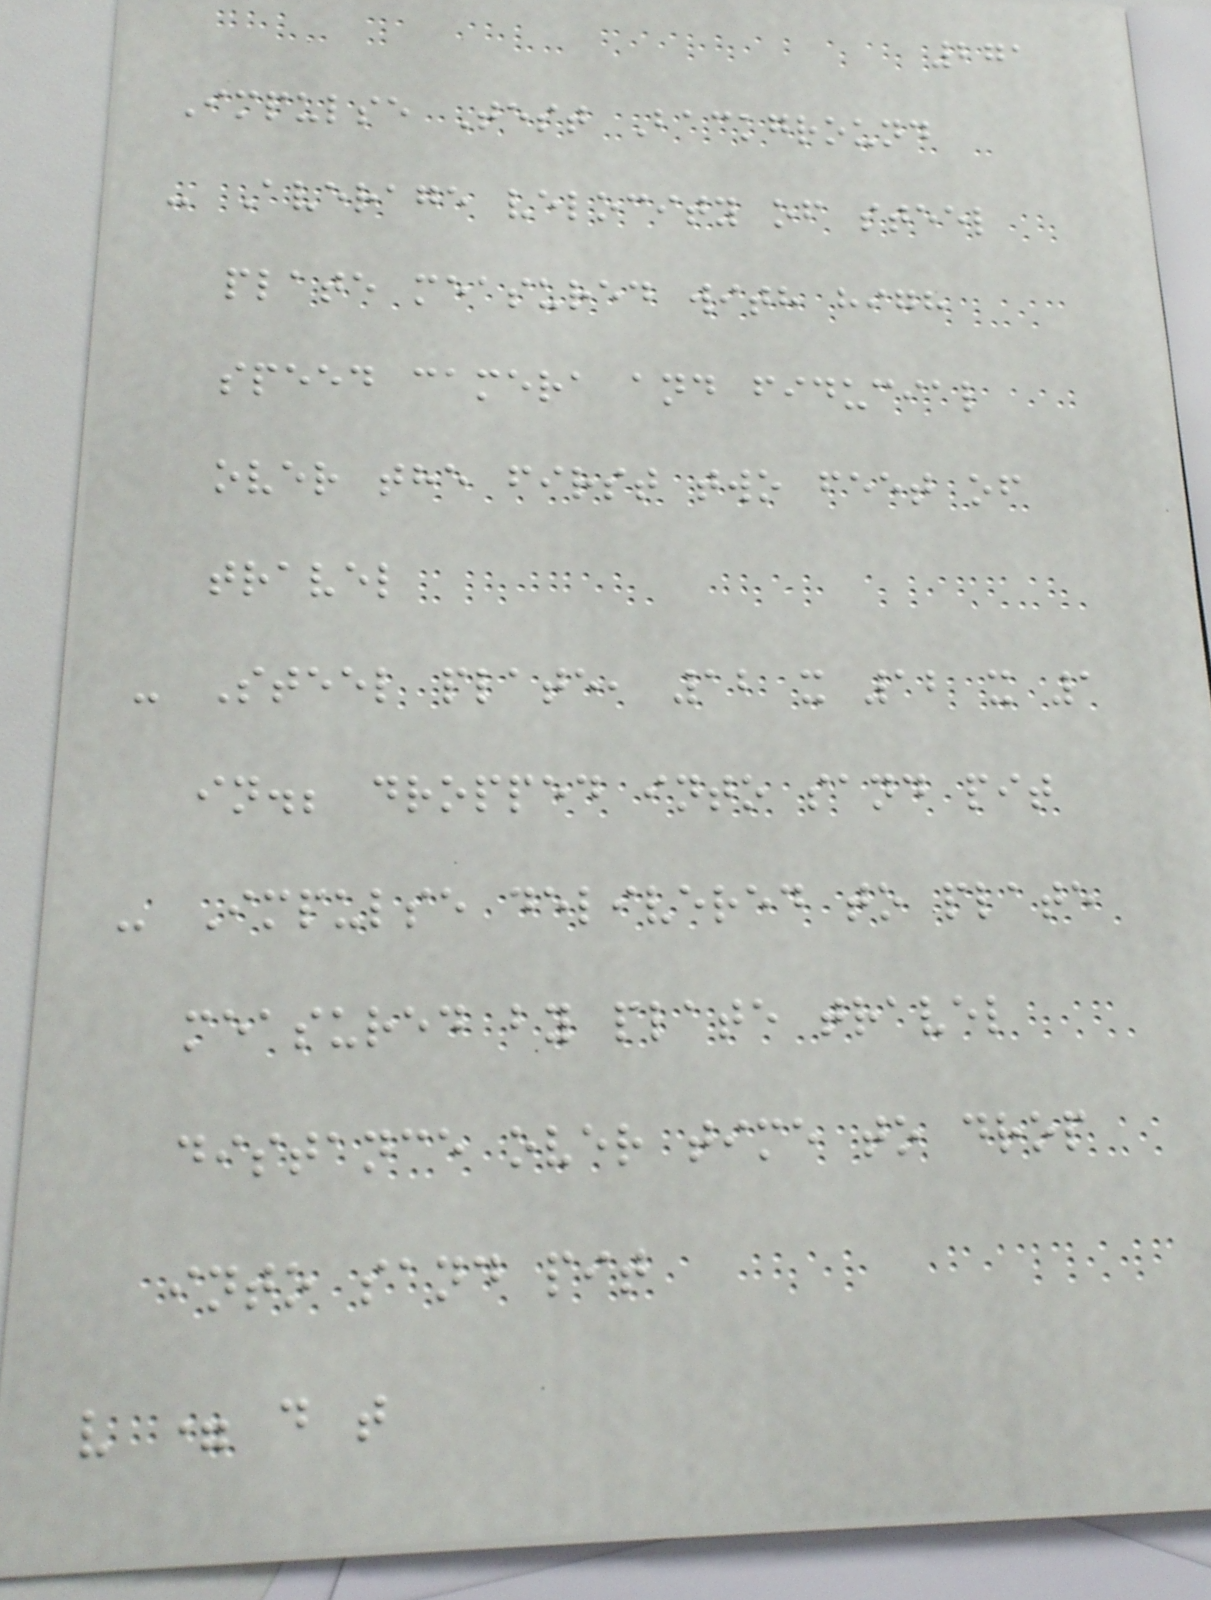271
Impulse Test Background
- Average velocity of steel
plate measured with high
speed camera and fiducial
over the first two feet of
travel
- Steel plate, 12 x 12 x 1
in.; dropped into sand pit
- Impulse delivered to plate
measured by plate travel
distance over time to drop
into sand pit
v = d t
